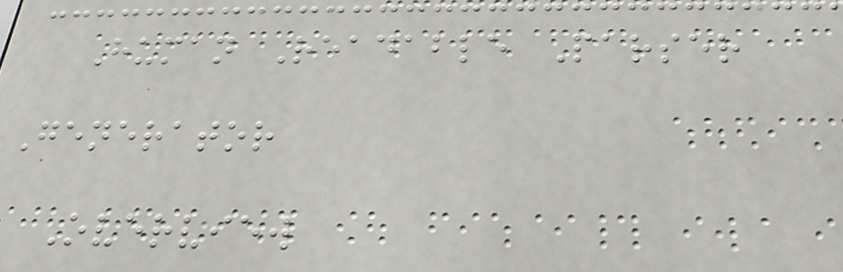Human Readable Parser
Generator
Overview
